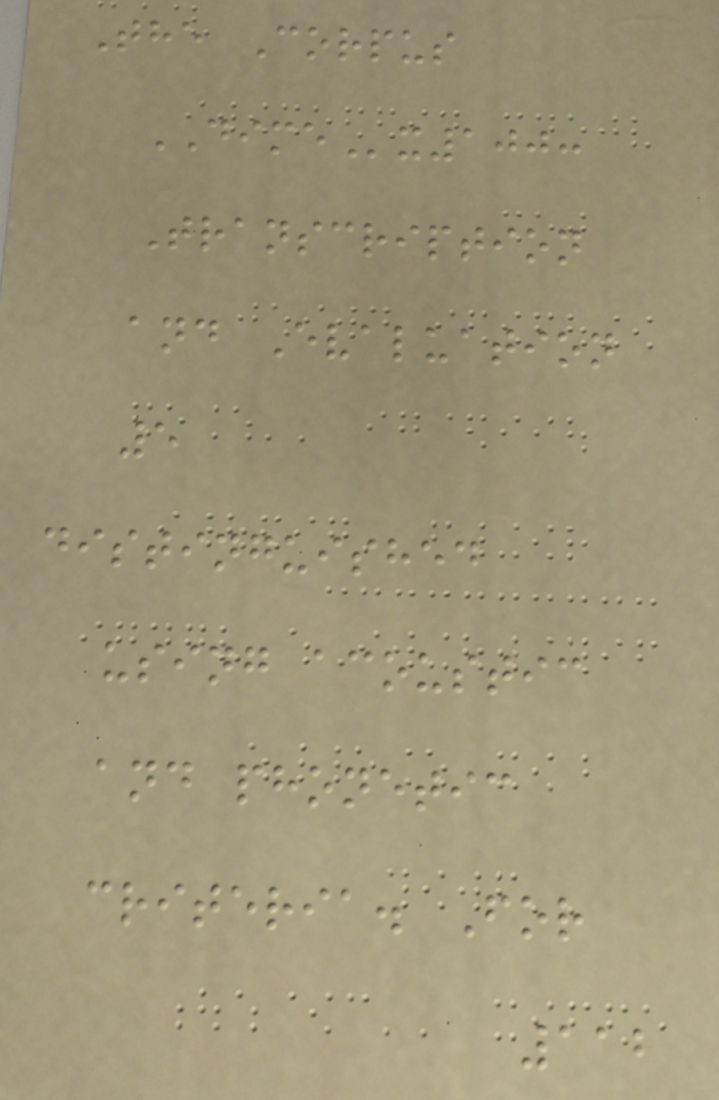The Corpus
DIMEx100:
Transcription
and Evaluation
5
distinguished
using acoustic
and phonetic
criteria. For
112
